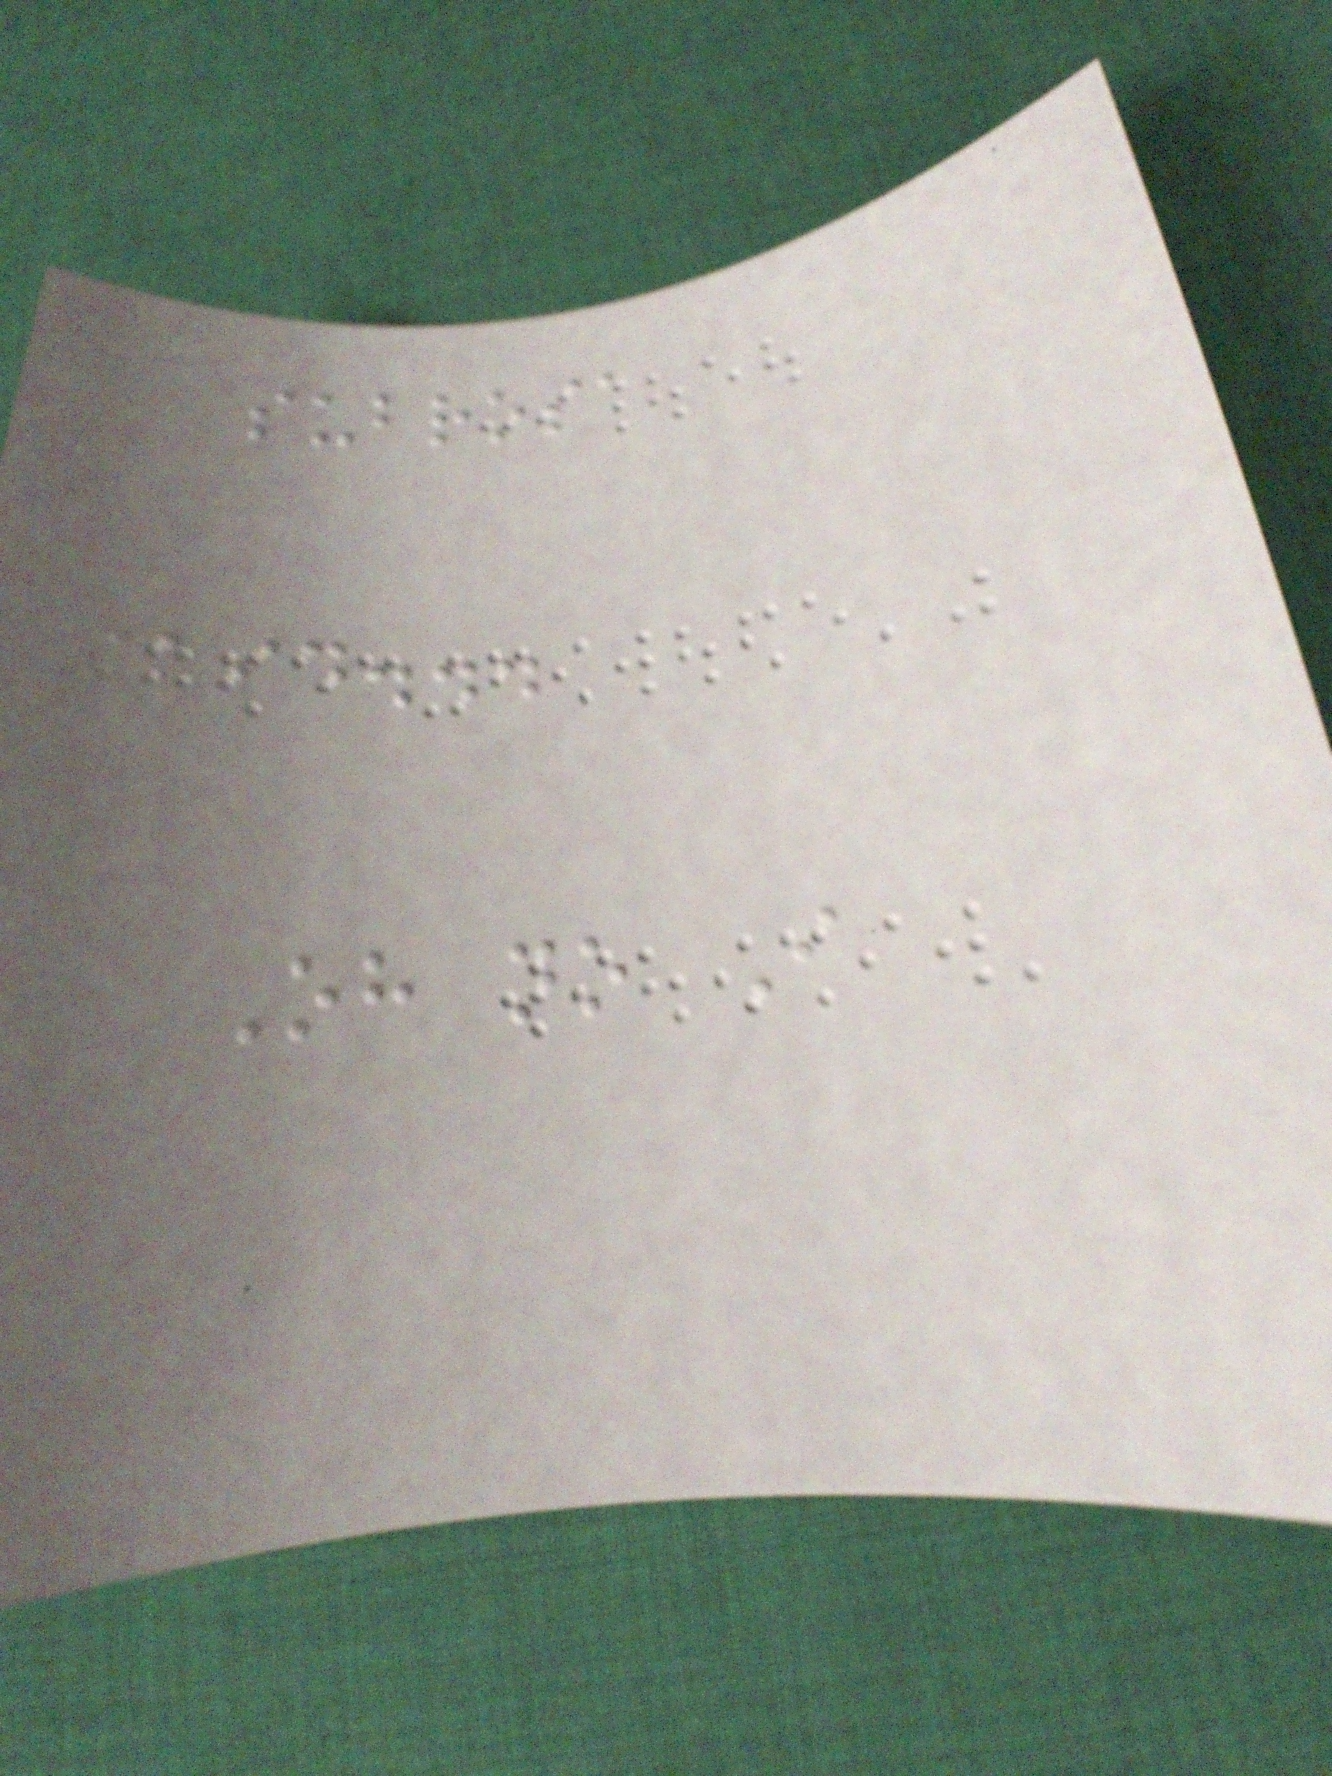subrosa
said...
Oh no I
